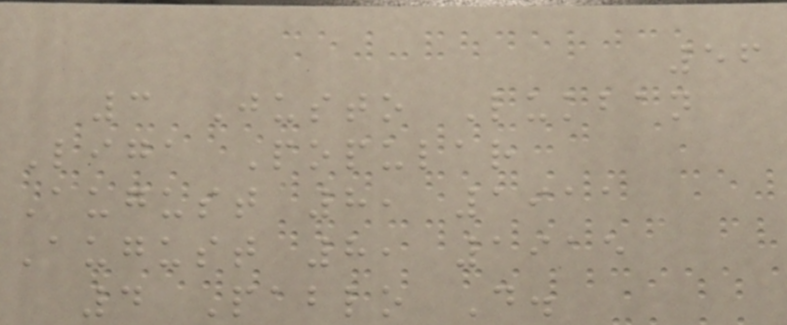56
3 Justo Lukban
Liga Popular
August 8, 1911
August 8, 1915
4 Pablo D.
